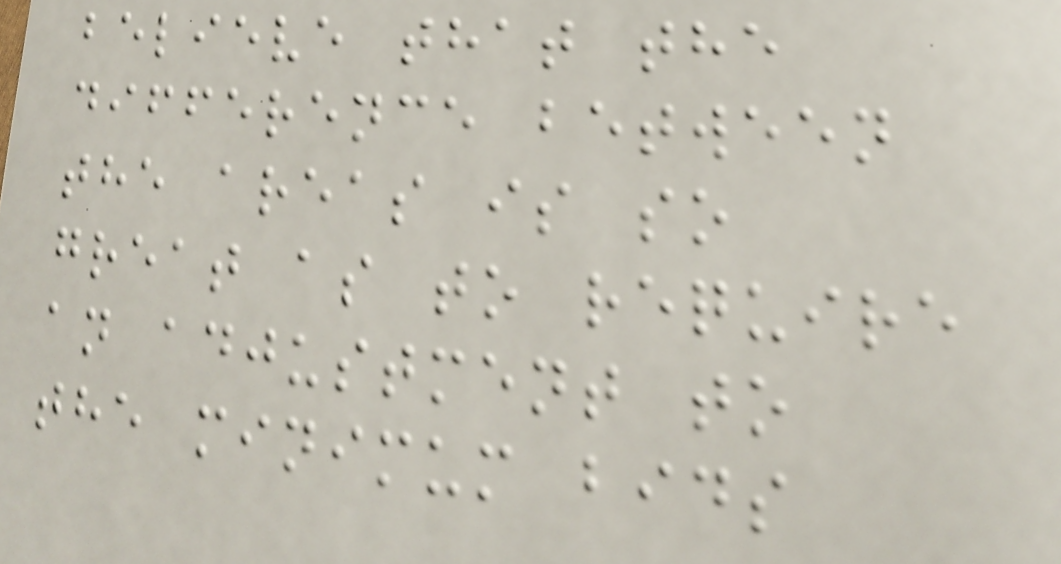believe that the
difference between
the areas is so
great as to require
an adjustment to
the minimum bids
